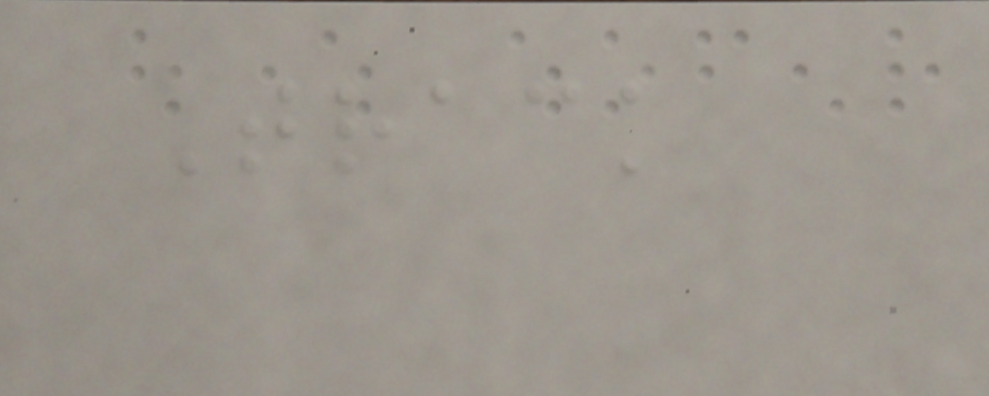Track
